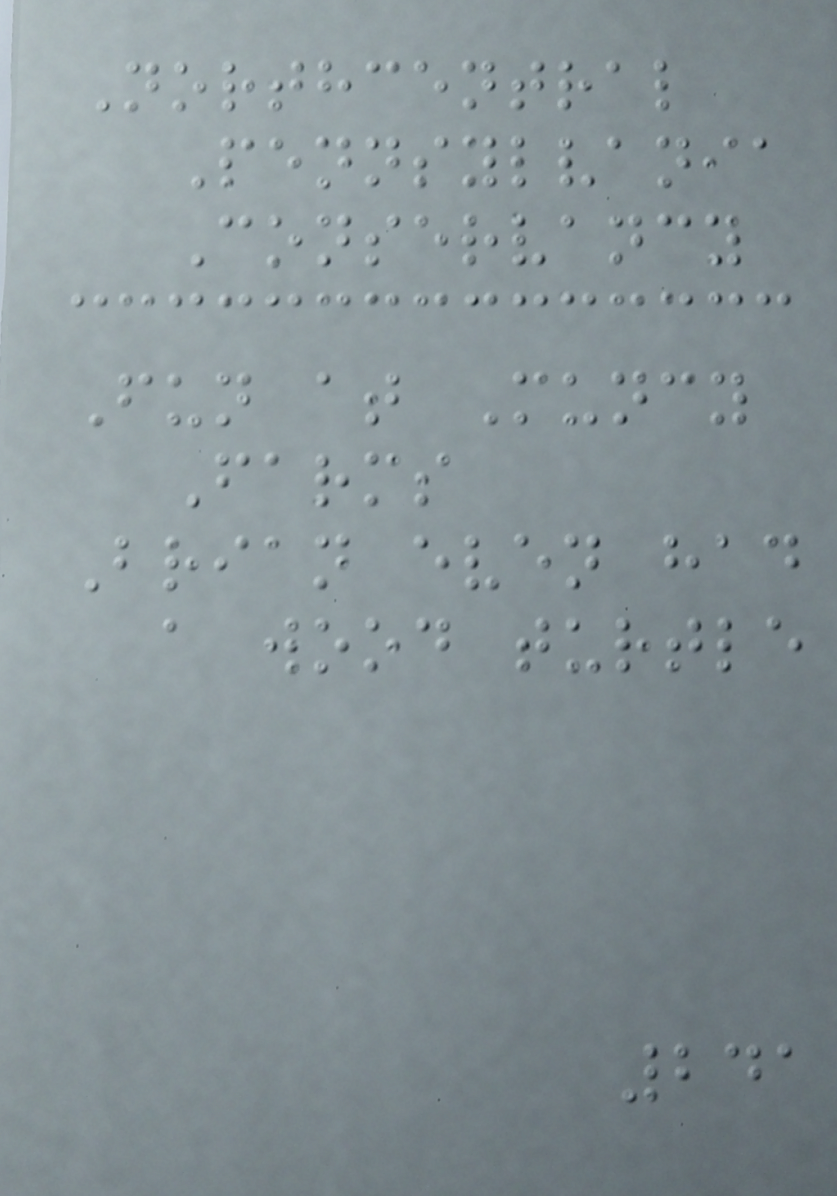Northcentral
Pennsylvania
Conservancy
Fun at Muncy
Farms
Brian even had
a wood turtle
241
